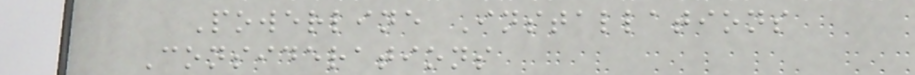Powerline Installations
Considerations
